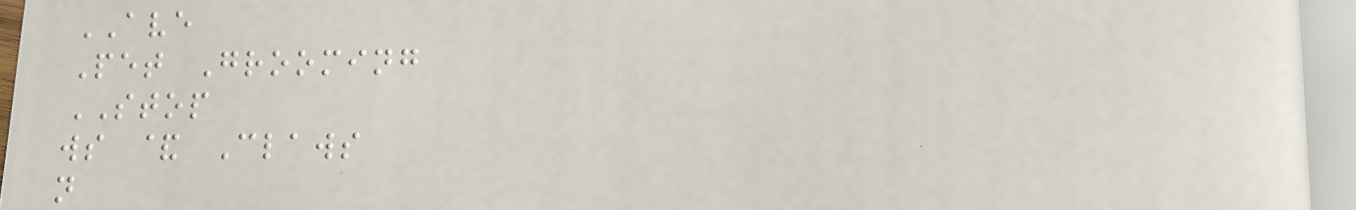AVE
Pet Grooming
STOP
ws & Claws
n
